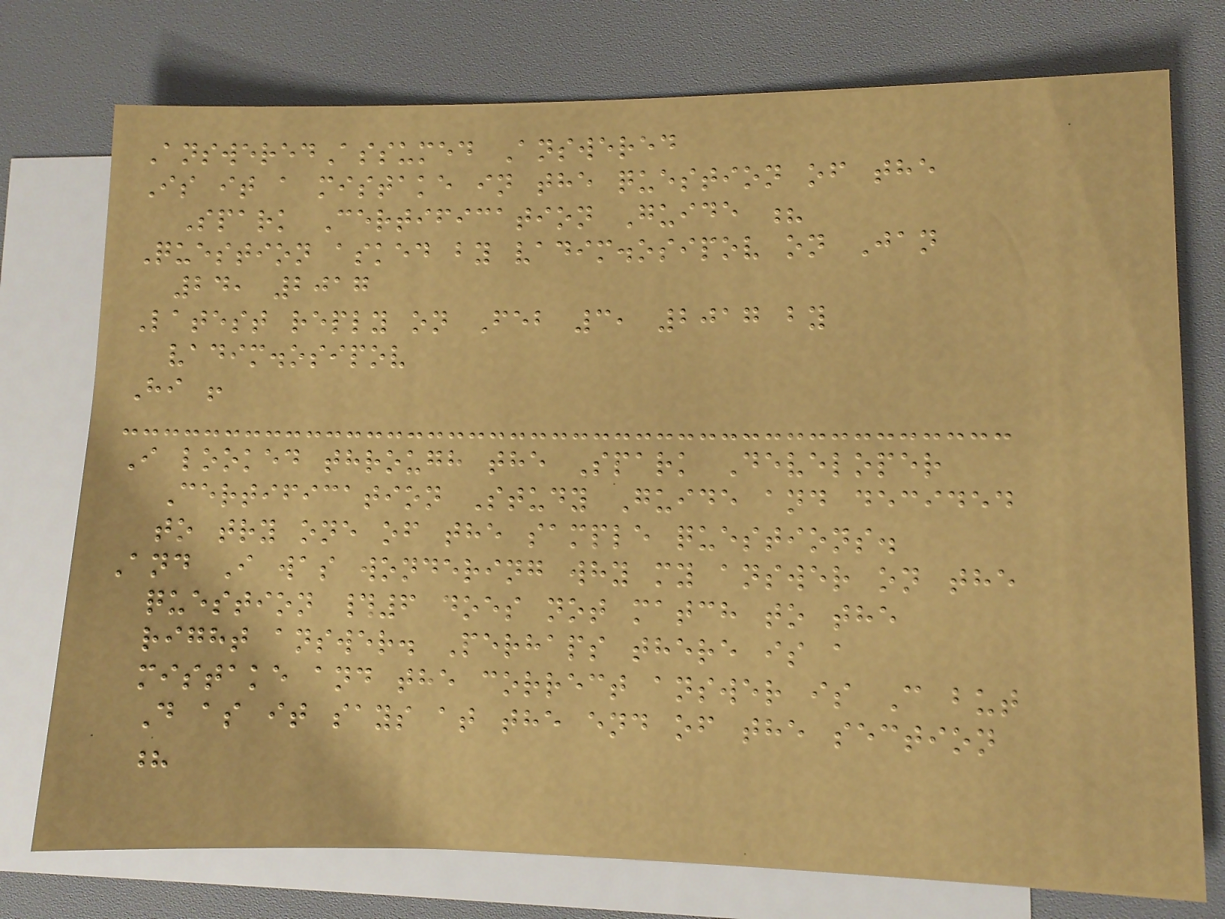AnsweredAssumed Answered
Is it a mistake in the question of the
Spark Certification Guide ?
Question asked by vadim.osipov on Jan
24, 2017
Latest reply on Feb 3, 2017 by
vadim.osipov
Hi !
I looked through the Spark Developer
Certification Study Guide and decided
to try one of the sample questions.
And I was wondering why my answer on the
question #6 does not match to the
right answer. Perhaps there is a
mistake and the correct answer is C but
D as it says at the end of the section
?
